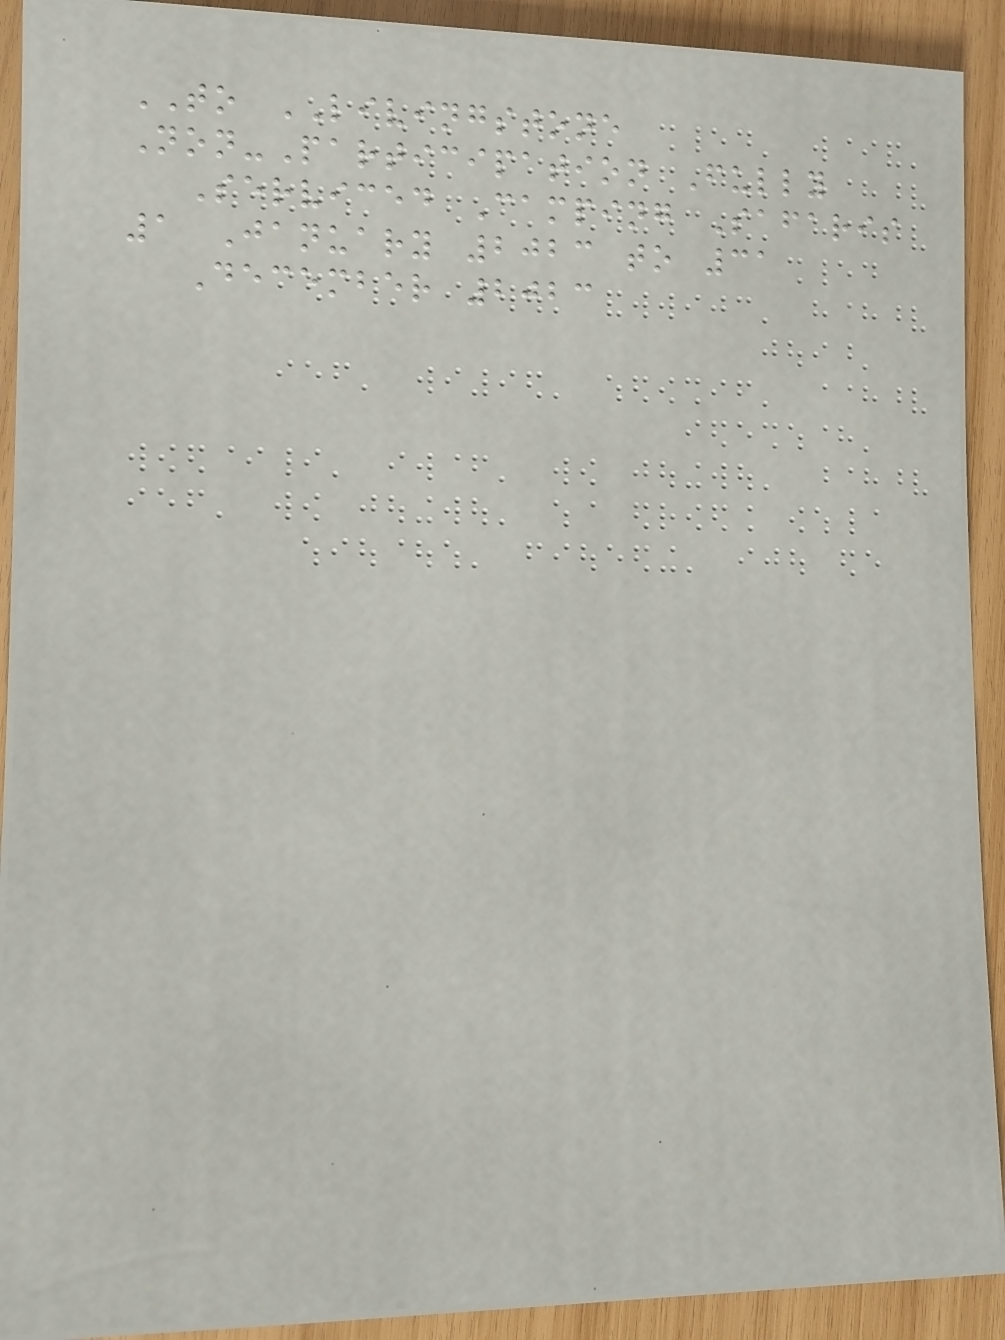TO LIVINGSTONE
Non-Participation Fully
Serviced Camping Safaris
1 January 2023 to 31
December 2023
